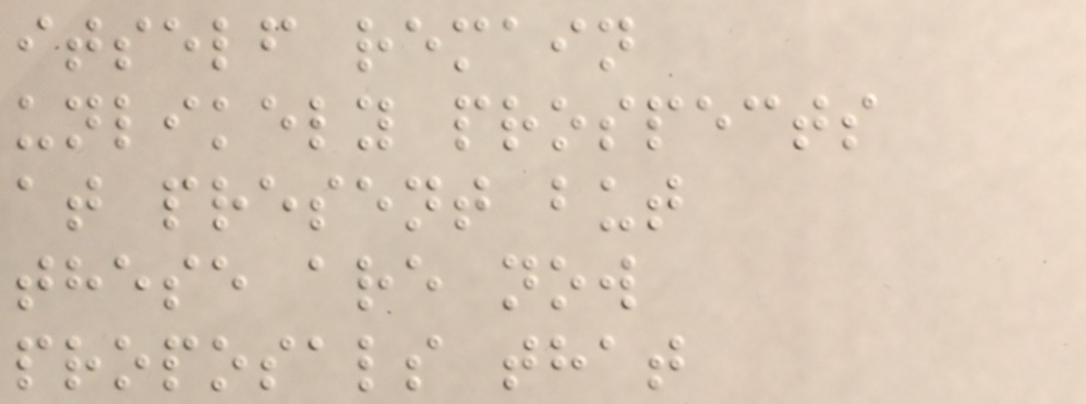itself remain
unlikely prospects
at present but
these are now
proposals that
